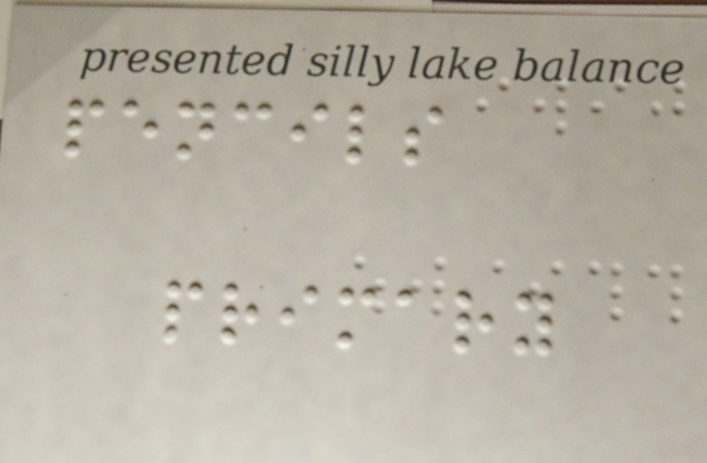pencils
primary
